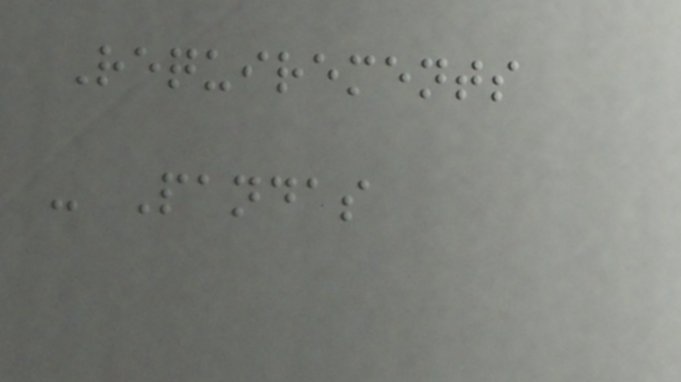Requirements
- Pandas
